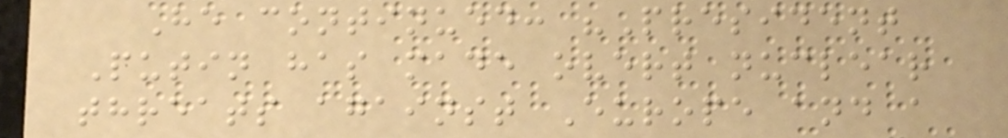He continued: "President
Putin has made overt nuclear
threats against Europe and a
